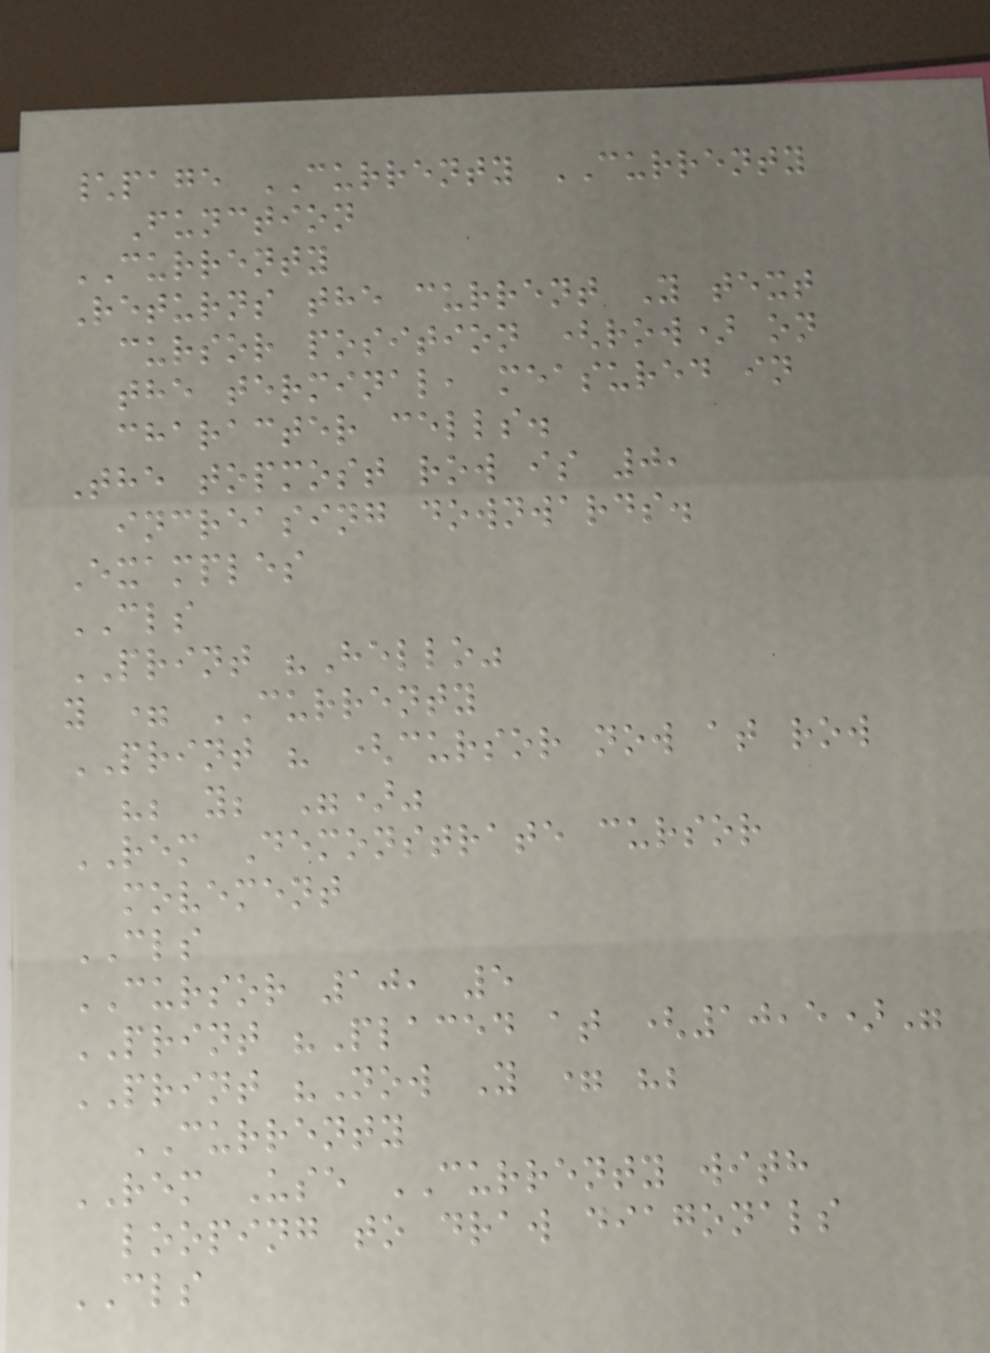\page CURRENTY CURRENTY
Function
CURRENTY
Returns the current Y text
cursor position (row) on
the terminal, measured in
character cells.
The topmost row is 0,
increasing downwards.
Examples
CLS
PRINT "Hello"
y = CURRENTY
PRINT " (cursor now at row
"; y; ")"
REM Demonstrate cursor
movement
CLS
CURSOR 10, 5
PRINT "Placed at (10,5)"
PRINT "Now Y = ";
CURRENTY
REM Use CURRENTY with
looping to draw diagonals
CLS
